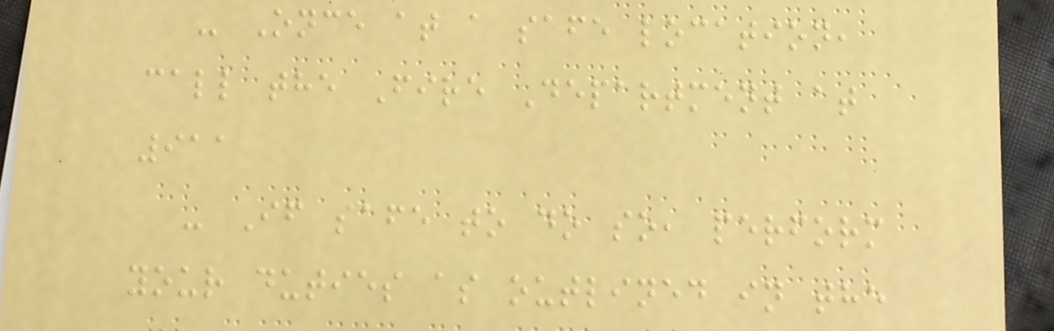- Once at a safe location,
call the Fire Department at
911
- If safe to do so, perform
your duties as outlined in the
